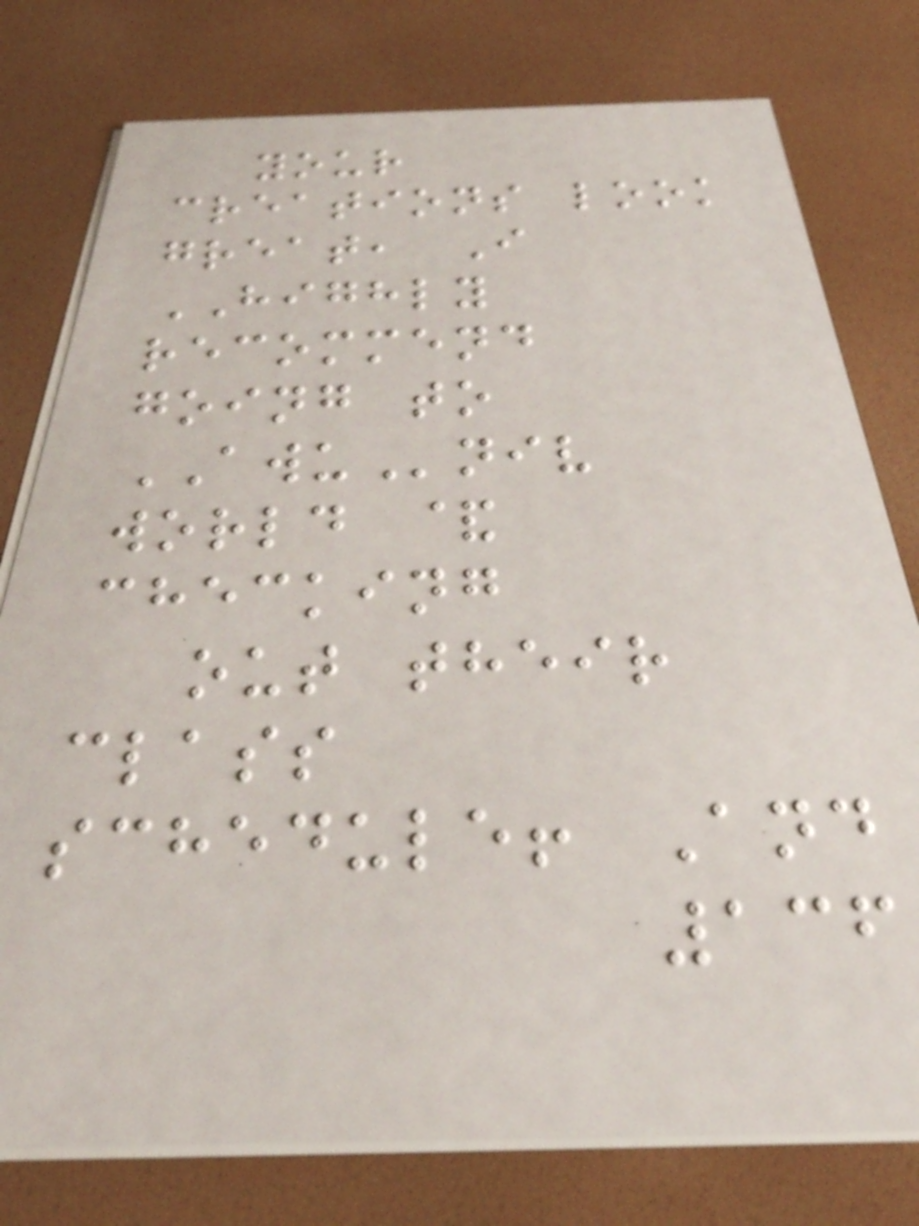your
creations look
great, I
HIGHLY
recommend
going to
AWUniv
world &
checking
out their
class
schedule! And
136
